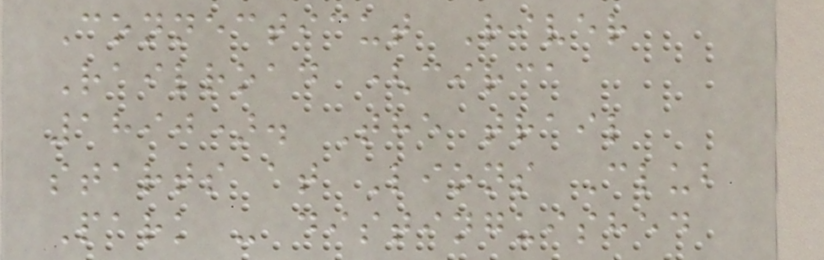Connecticut River
Railroad (circa
1890). The trail
starts at Lions Club
Park - distinguished
